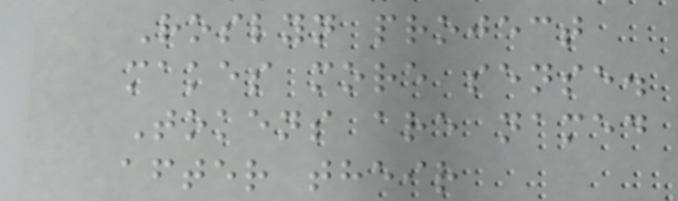Roslyn project
makes more sense.
Tokens are named
after their
